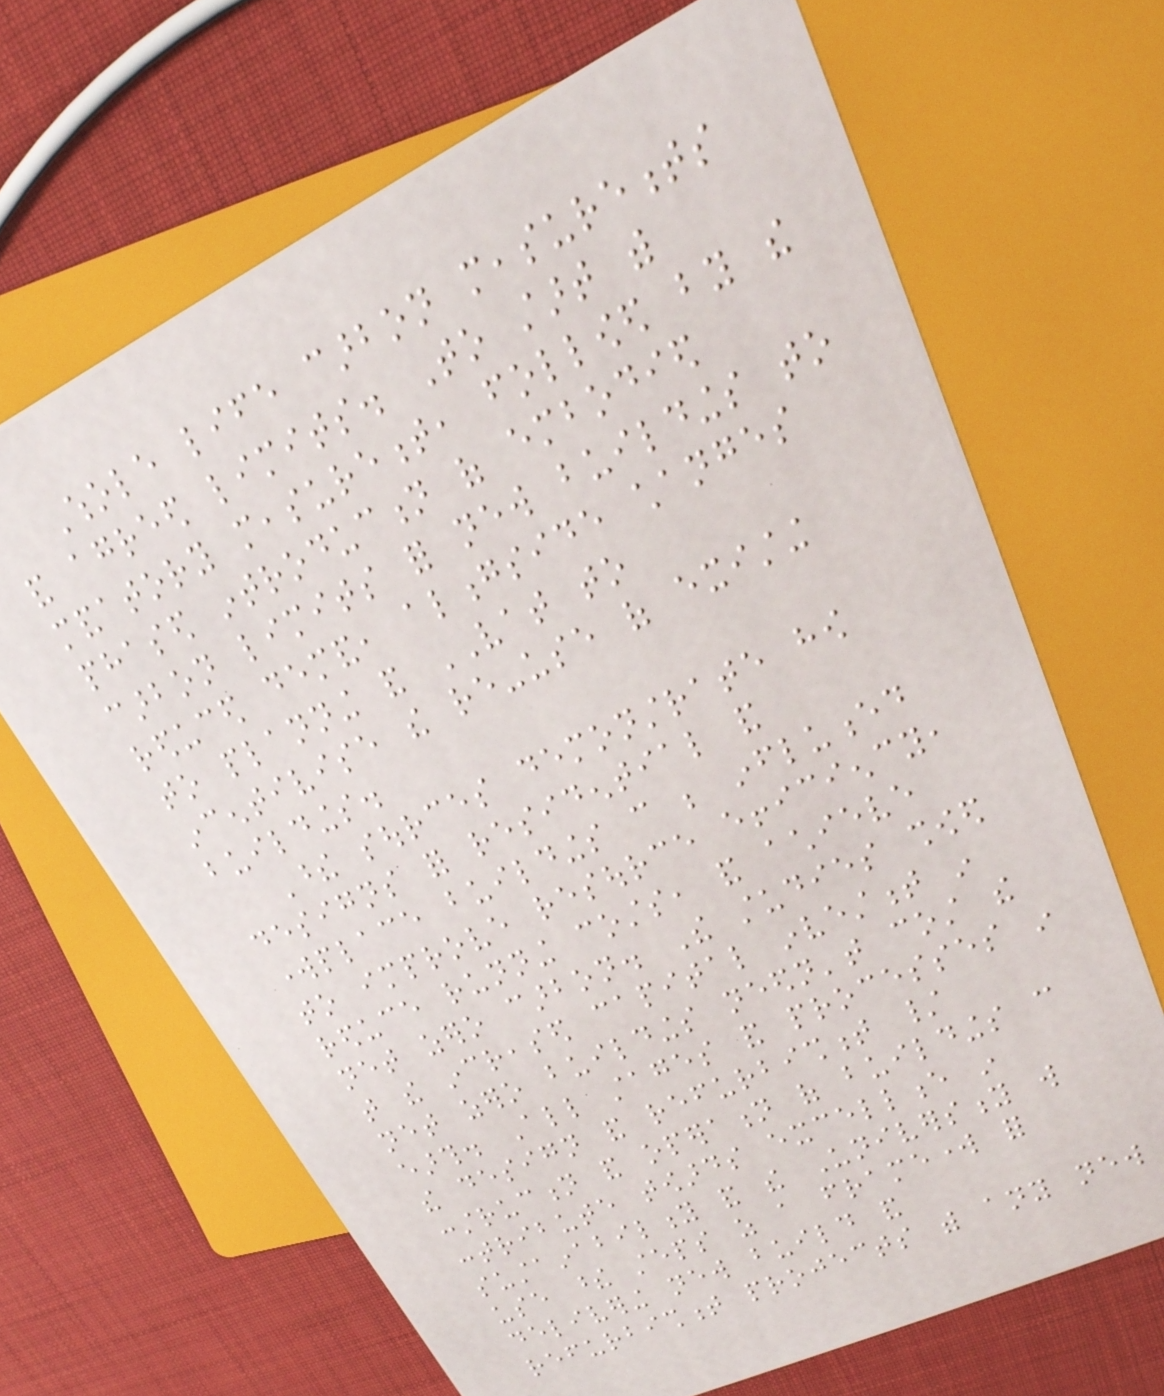Whole life carbon measurements
and agreed limits. To start with
mandatory measurement, followed by the
phased introduction of embodied
carbon limits for new buildings to
reduced demand, alongside changes
to planning and VAT to
incentivise the re-use of existing
buildings.
These sources demonstrate how
designs for residential and
workplace buildings can be influenced
to improve resource efficiency,
reduce running costs, and achieve
net zero carbon. The studies showed
that the increased capital investment in
net zero buildings needn't cost the
earth. All stages and processes in
the design and refurbishment /
construction and operation of buildings can
contribute towards excellence in
sustainability and the University will
use these steps as a framework for
delivering new build and
refurbishment projects with any new
